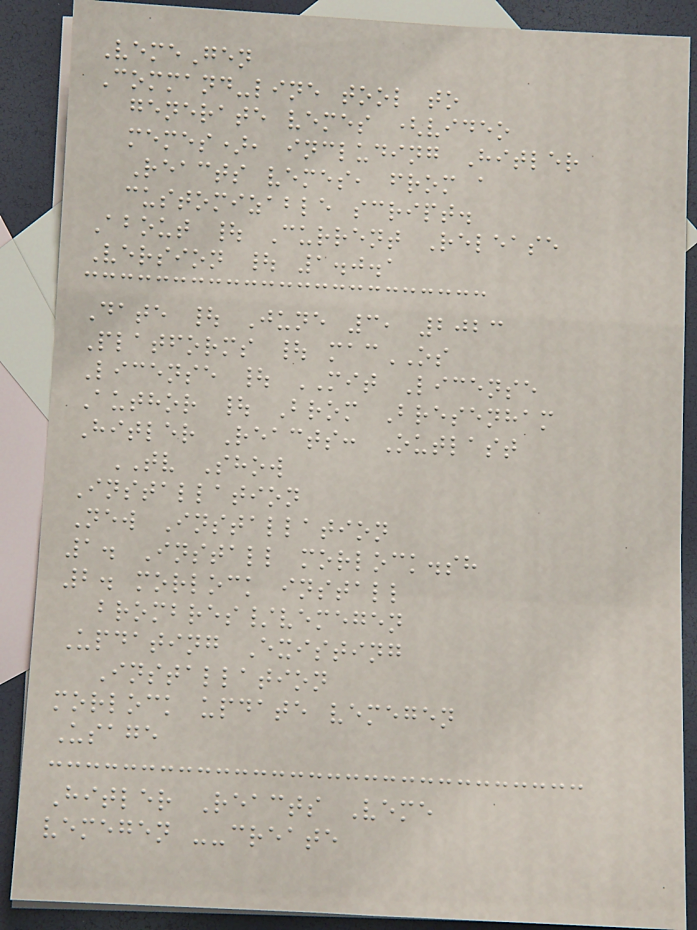VemeGen
Command-line tool to
generate vemes (video
memes), including Hitler
Reacts vemes, from a
customizable script.
About | Current Release
Version | 1.0.1
Date | June 3, 2023
Platforms | macOS
License | MIT License
Author | Brom Bresenham
Hitler Reacts: Outlast
TV Show
Installation
New Installation
1. Install morlock.sh
2. morlock install
brombres/vemegen
Updating Existing
Installation
morlock update vemegen
Usage
Hitler Reacts Veme
vemegen --create
